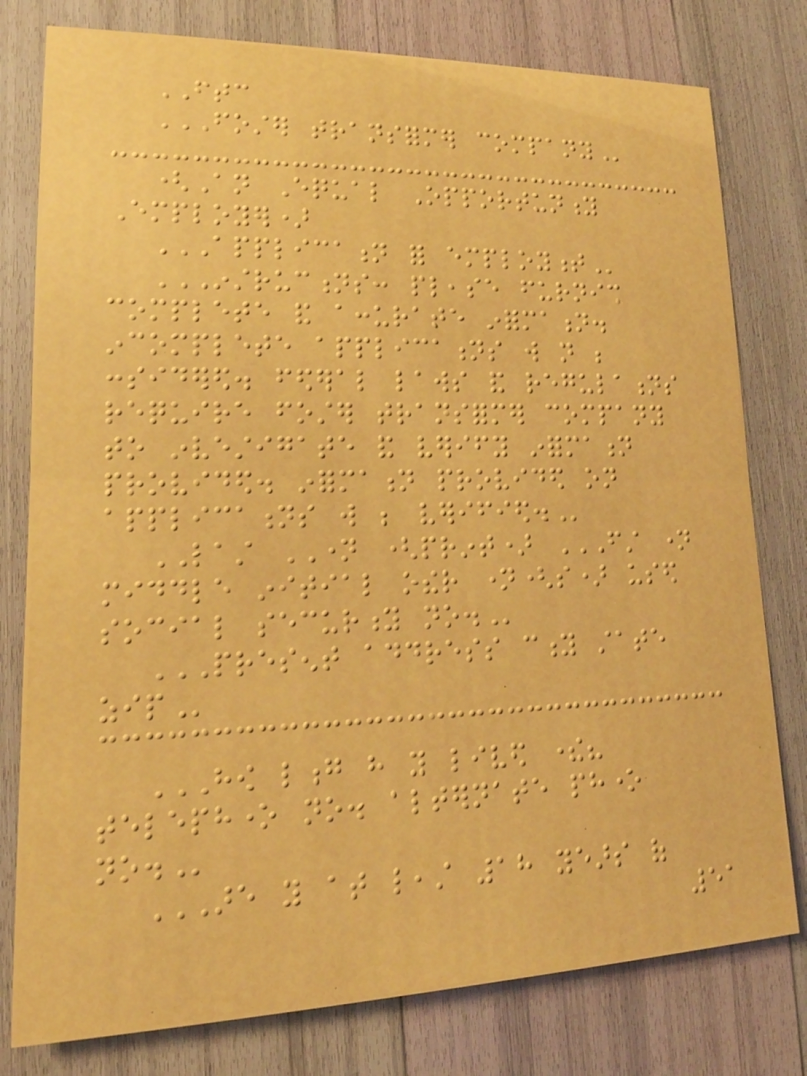FTC
FOSTER TRANSFORMER COMPANY
(An Equal Opportunity
Employer)
APPLICATION FOR EMPLOYMENT
INSTRUCTIONS: PLEASE FURNISH
COMPLETE AND ACCURATE INFORMATION.
INCOMPLETE APPLICATIONS WILL NOT BE
CONSIDERED. FEDERAL LAWS AND REGULATIONS
REQUIRE FOSTER TRANSFORMER COMPANY
TO INVESTIGATE AND VERIFY INFORMATION
PROVIDED. INFORMATION PROVIDED ON
APPLICATIONS WILL BE VERIFIED.
LAST NAME (print) FIRST NAME
MIDDLE INITIAL OTHER NAME(S) USED
SOCIAL SECURITY NO.
PRESENT ADDRESS CITY STATE
ZIP
HOW LONG HAVE YOU LIVED THERE?
TELEPHONE NO. ALTERNATE PHONE
NO.
ARE YOU AT LEAST 18 YEARS OF
51
